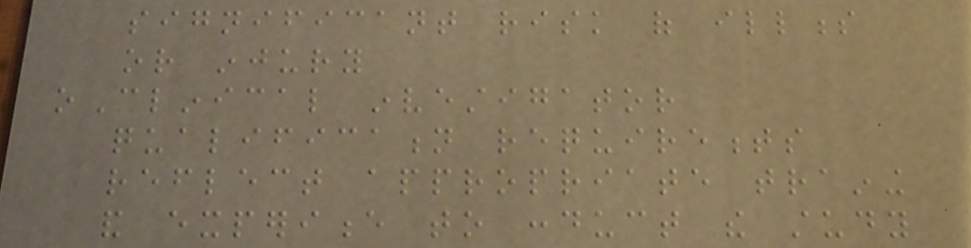significant risk of illness
or injury
oClinical investigator
qualification requirements
reflect appropriate training
and experience to conduct the study
